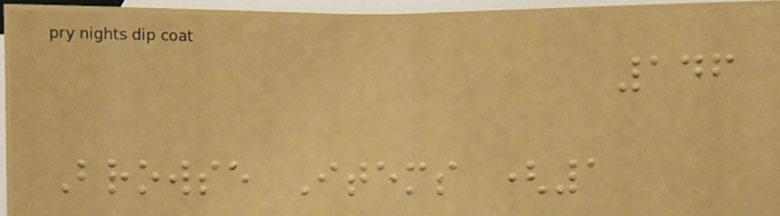146
Browse Items (1
